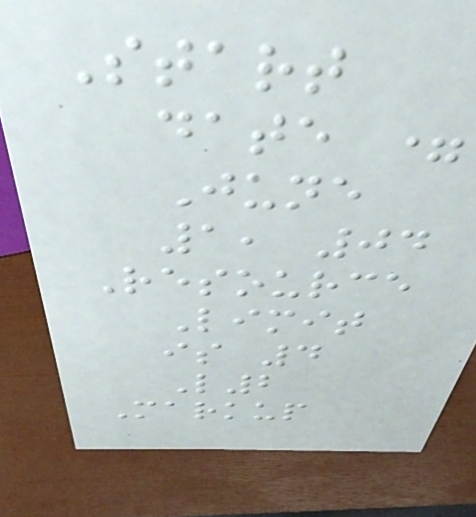Start
date =
June
1, 04
Resource
Limit
is 4
L2
Markup
